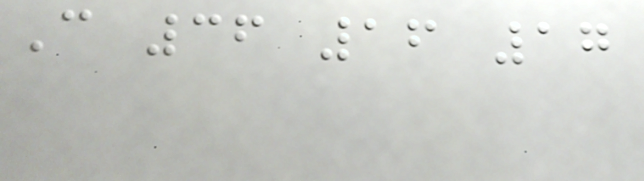C 36 16 17
